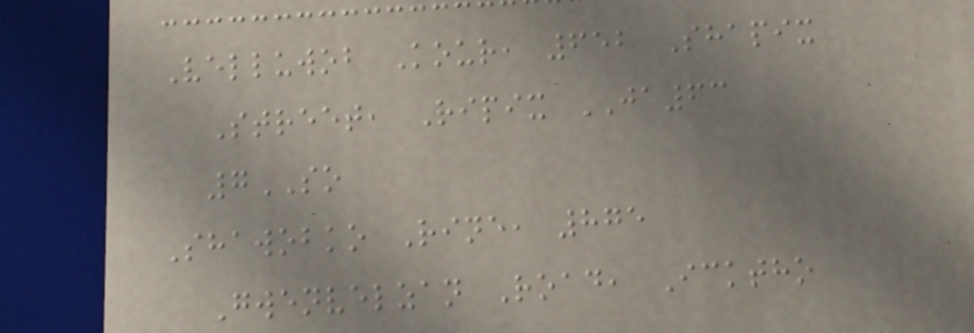Velluwob Kour, 652 Shapix
Street, Ripix JA63
7SO
Shawobko Rine, 875
Gwenvelzan Road, Icktho
